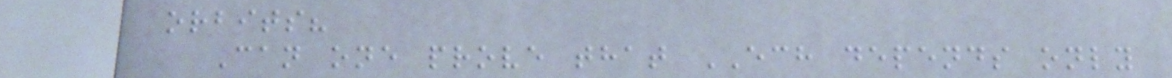orbits?
Can one prove that ECH depends only
